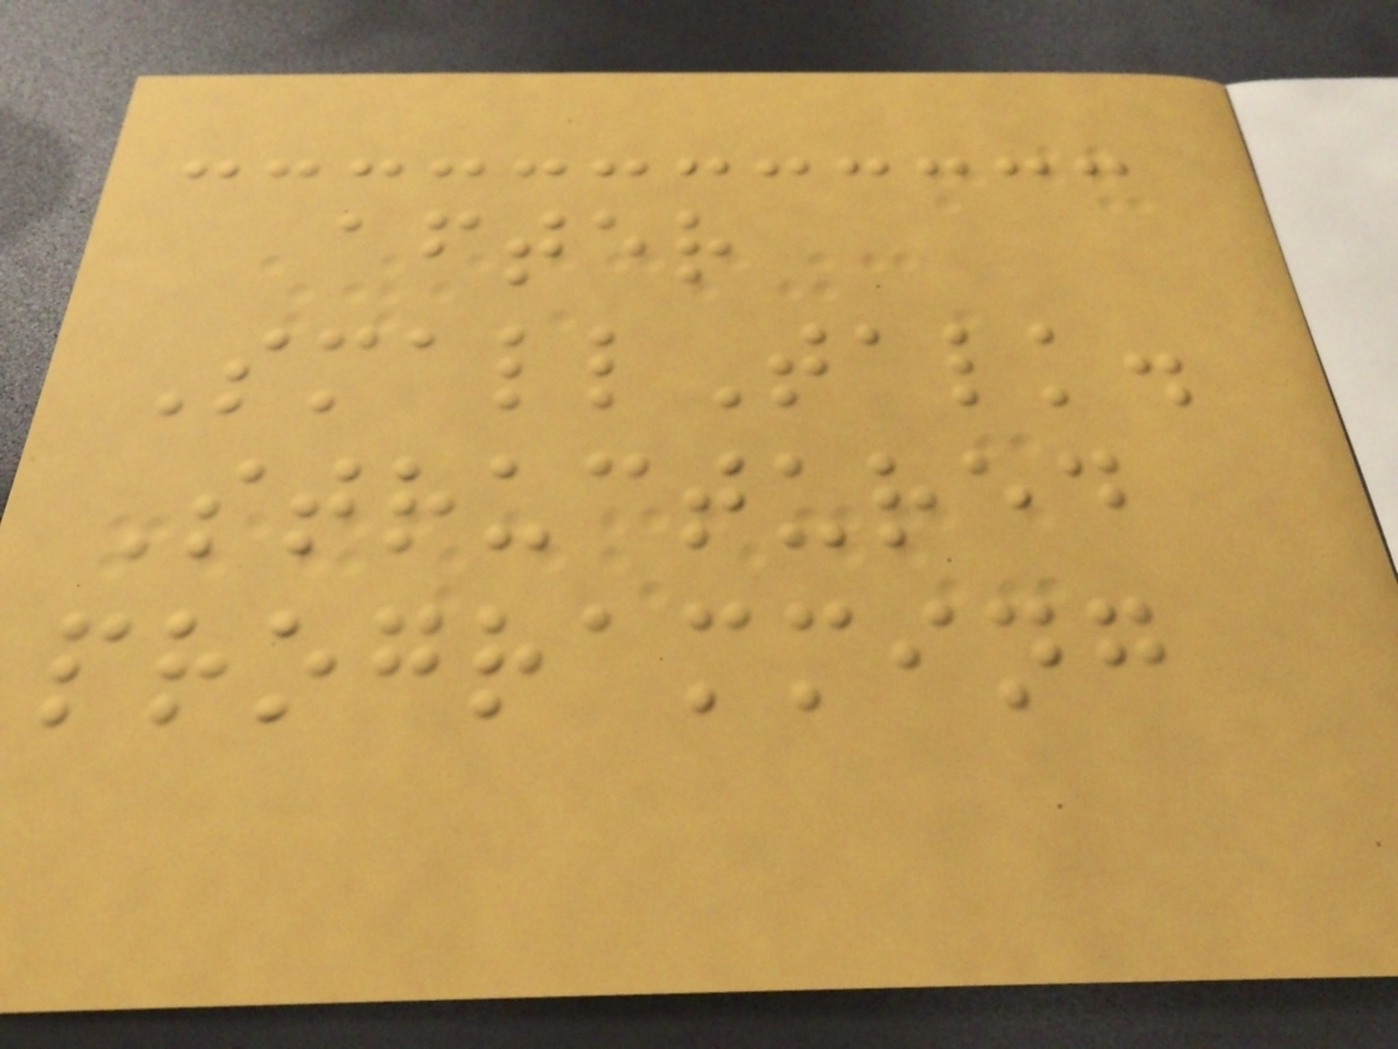after
SmallTalk.
Structured
programming
